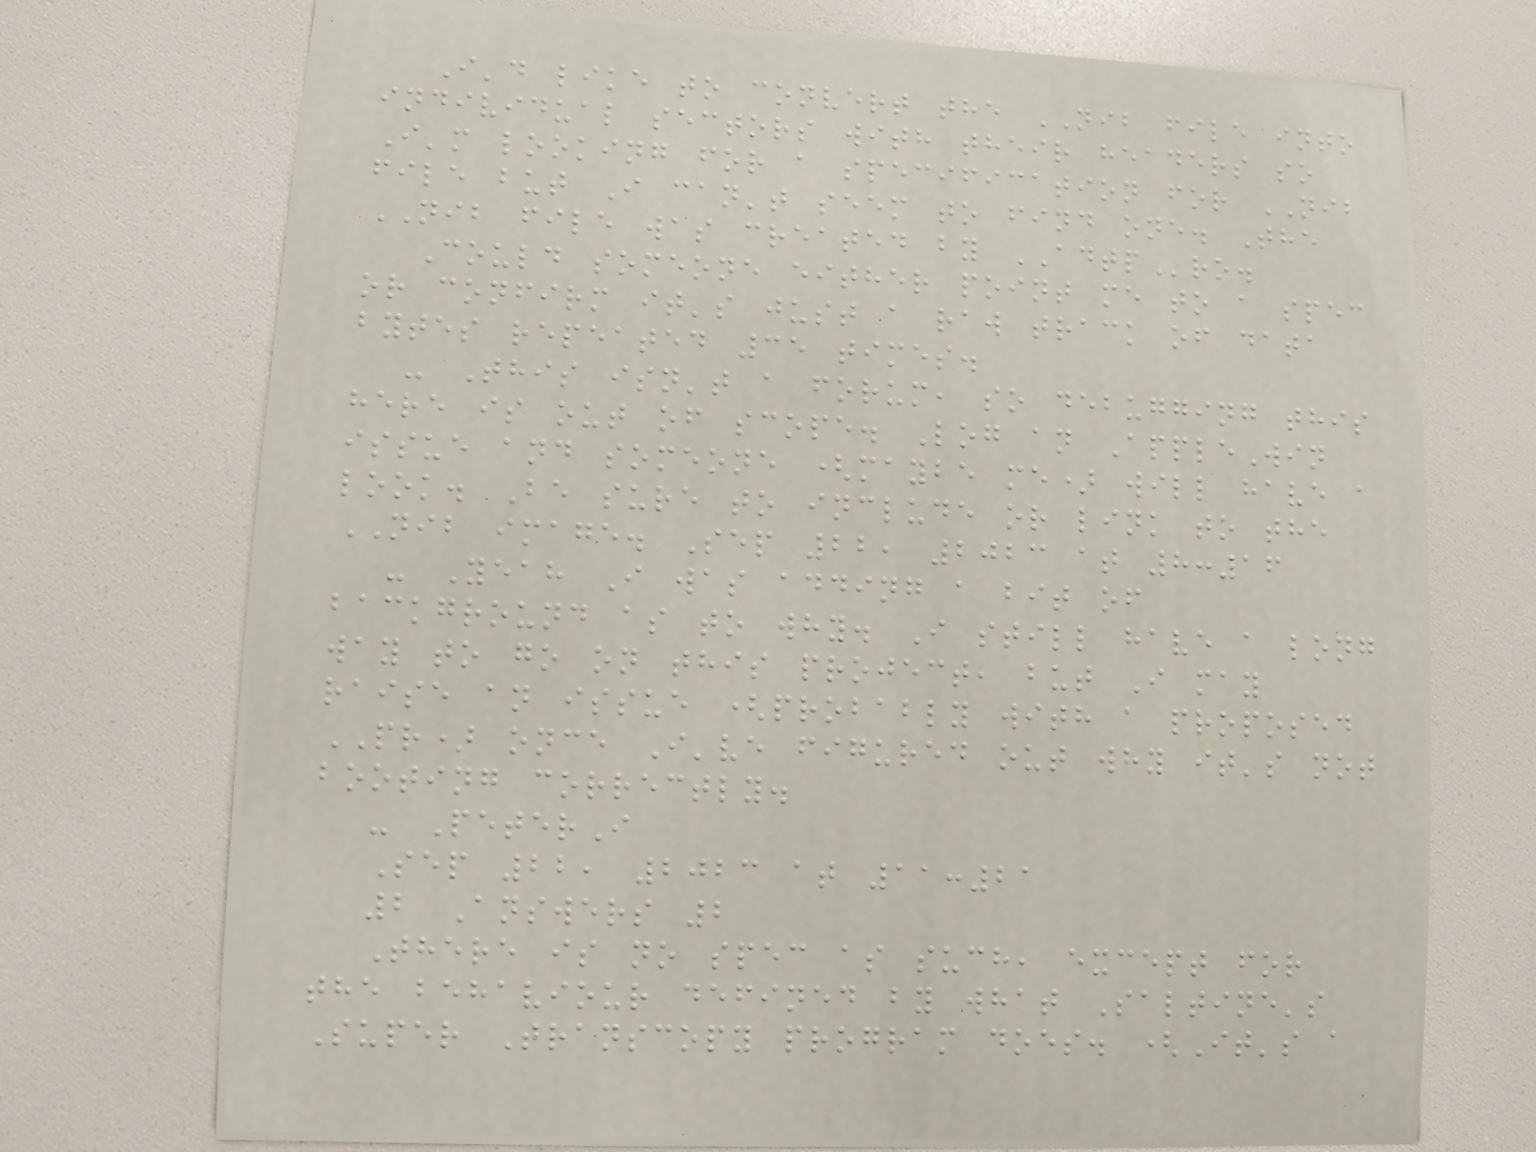I'd like to convert the NIB file into
individual sectors with their headers so
I'm looking for a specification for NIB
file but I can't seem to find one. The
NIB file was created by ADTPro.
Could someone either point me to a spec
or confirm it's just a raw track of data
bytes repeated 35 times.
- This isn't a forum, so debugging this
here is out of scope. Log an AppleWin
issue and someone (maybe me) will have a
look. Be sure to include or link to the
NIB image. Sep 22, 2023 at 8:16
- Yeah I was adding a bit of
background as to why. I still have a long
way to go on this project, but I may
raise an issue (probably with a proposed
PR) once I've figured out why it's not
booting correctly.
- PeterI
Sep 22, 2023 at 11:21
2 Answers 2
There is no spec as such, except for
the behaviour defined by what Saltine's
Super Transcopy program does. (It's a
